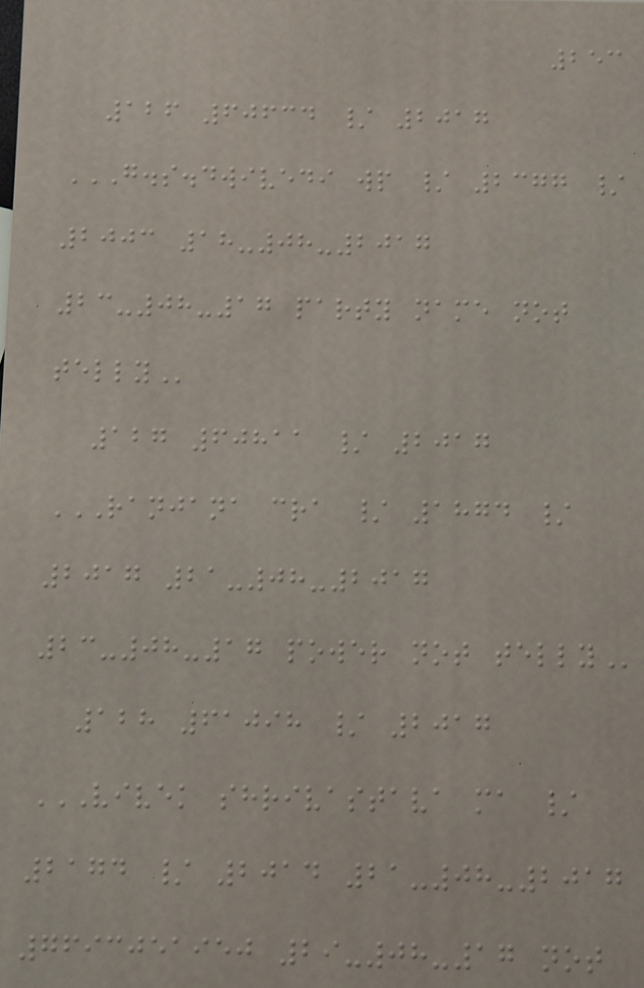253
126 60634 / 2017
G.S.DWIVEDI WP / 2377 /
2003 18-08-2017
23-08-17 PARTY NAME NOT
TELLY
127 60811 / 2017
RANJANA CRA / 1874 /
2017 21-08-2017
23-08-17 POWER NOT TELLY
128 61098 / 2017
VIVEK SHRIVASTAVA MA /
2174 / 2014 21-08-2017
7693051950 29-08-17 NOT
